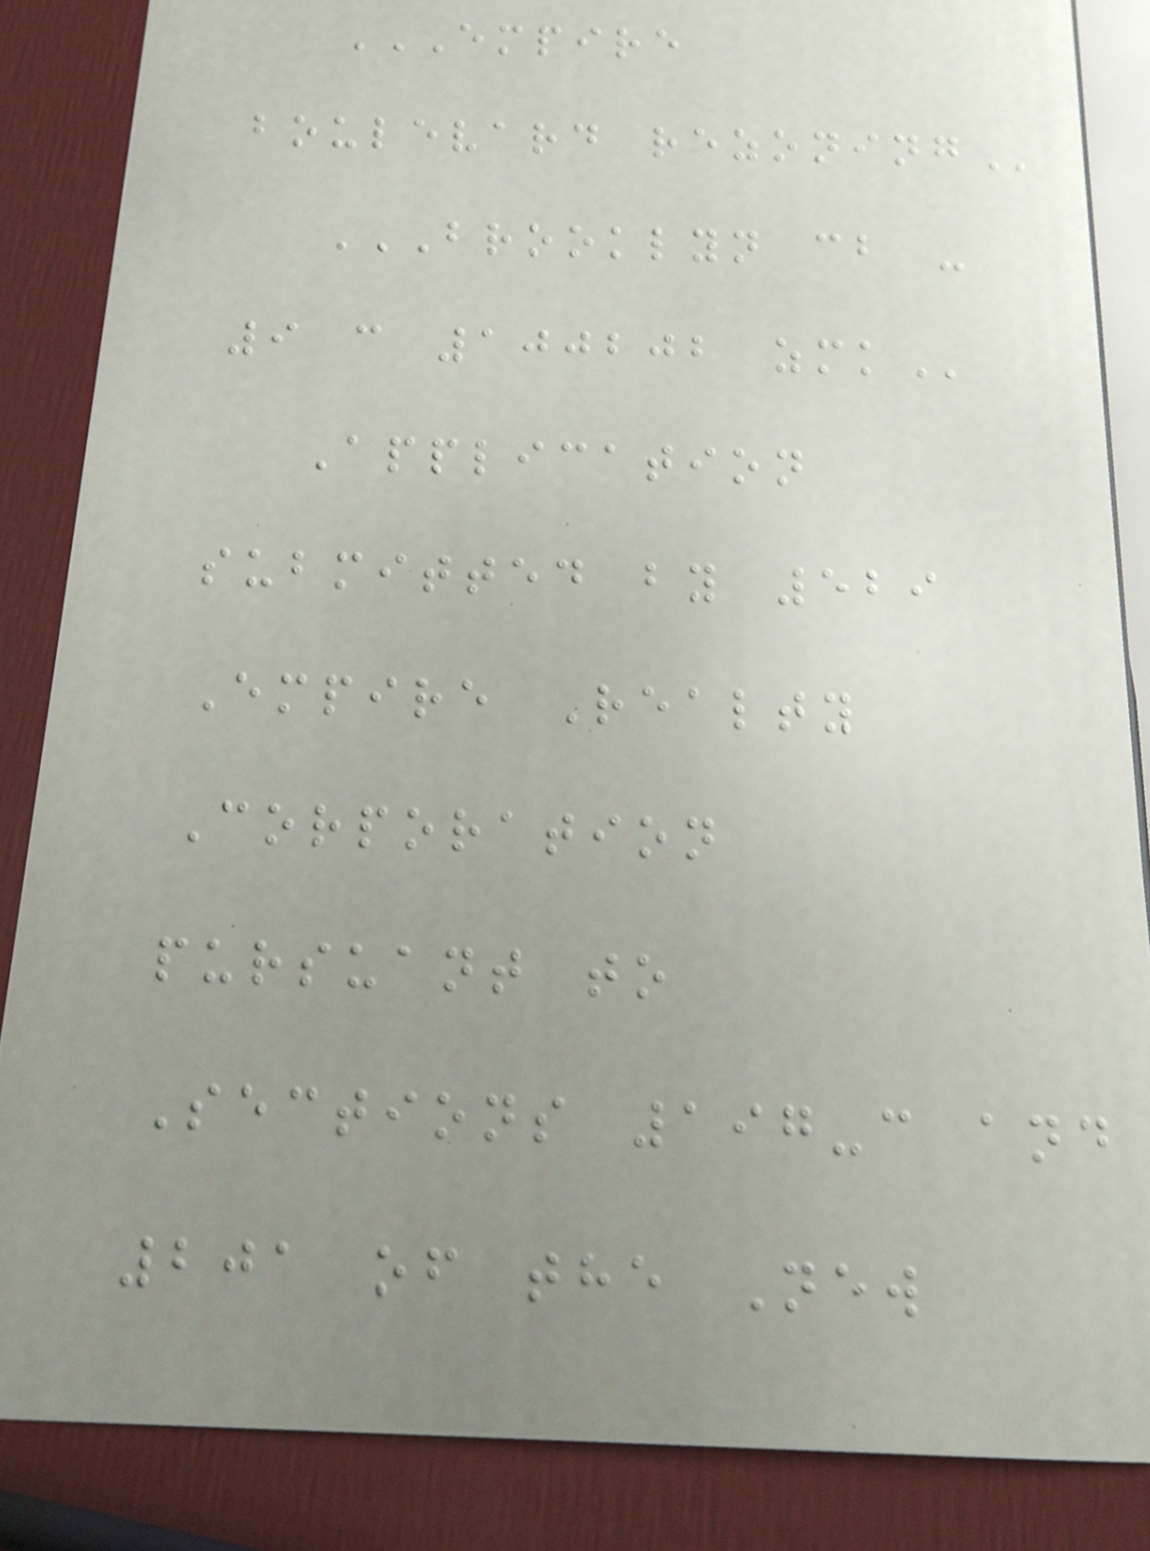EMPIRE
BOULEVARD REZONING
BROOKLYN CB -
9 C 100202 ZMK
Application
submitted by 529
Empire Realty
Corporation
pursuant to
Sections 197-c and
201 of the New
